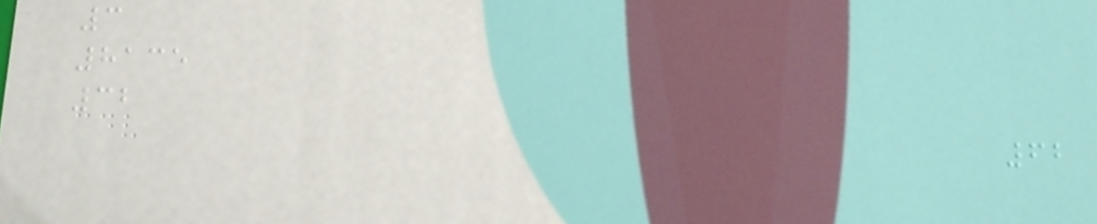3
8135
32
62
